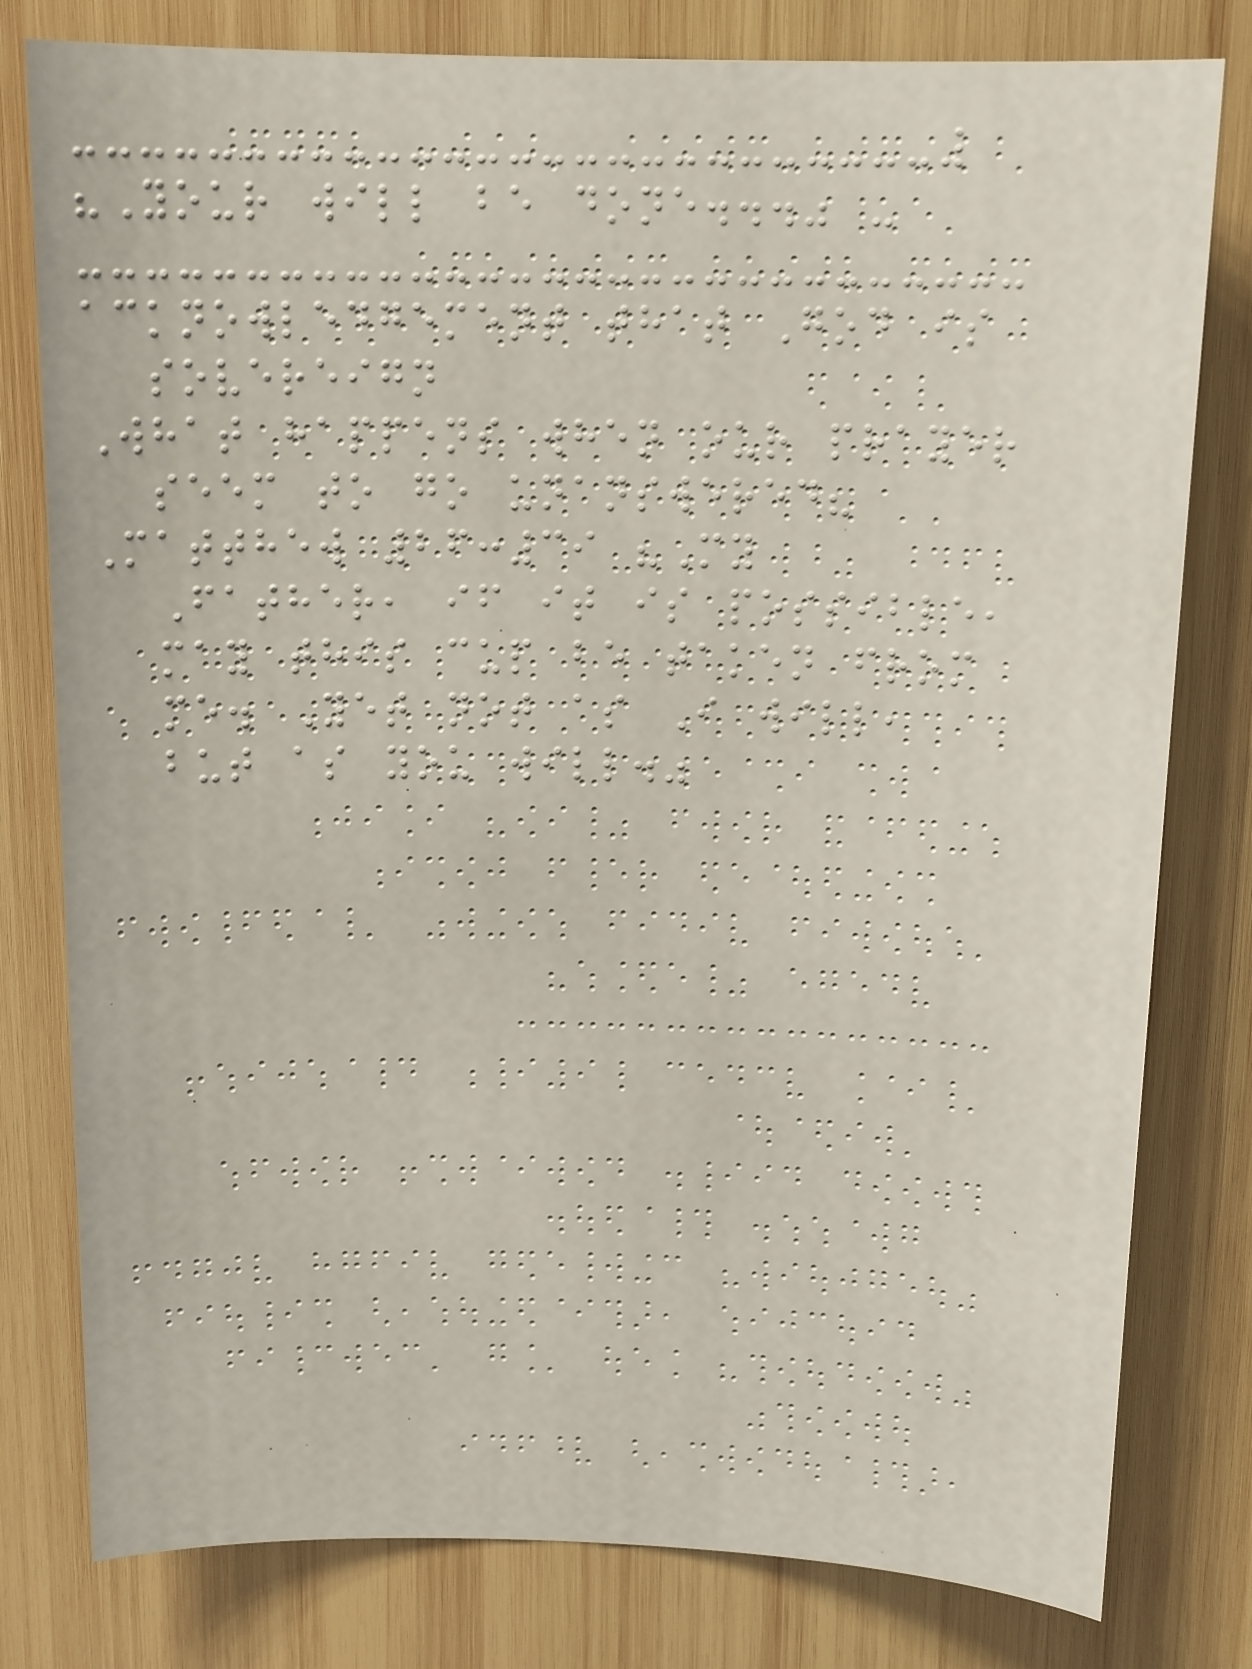"Your will be done..." -
acknowledgement that God is
sovereign
What happens when our prayer
seem to go unanswered?
Matthew 26:39 "My
Father, if it is possible,
may this cup be taken from
me. Yet not as I will,
but as you will."
